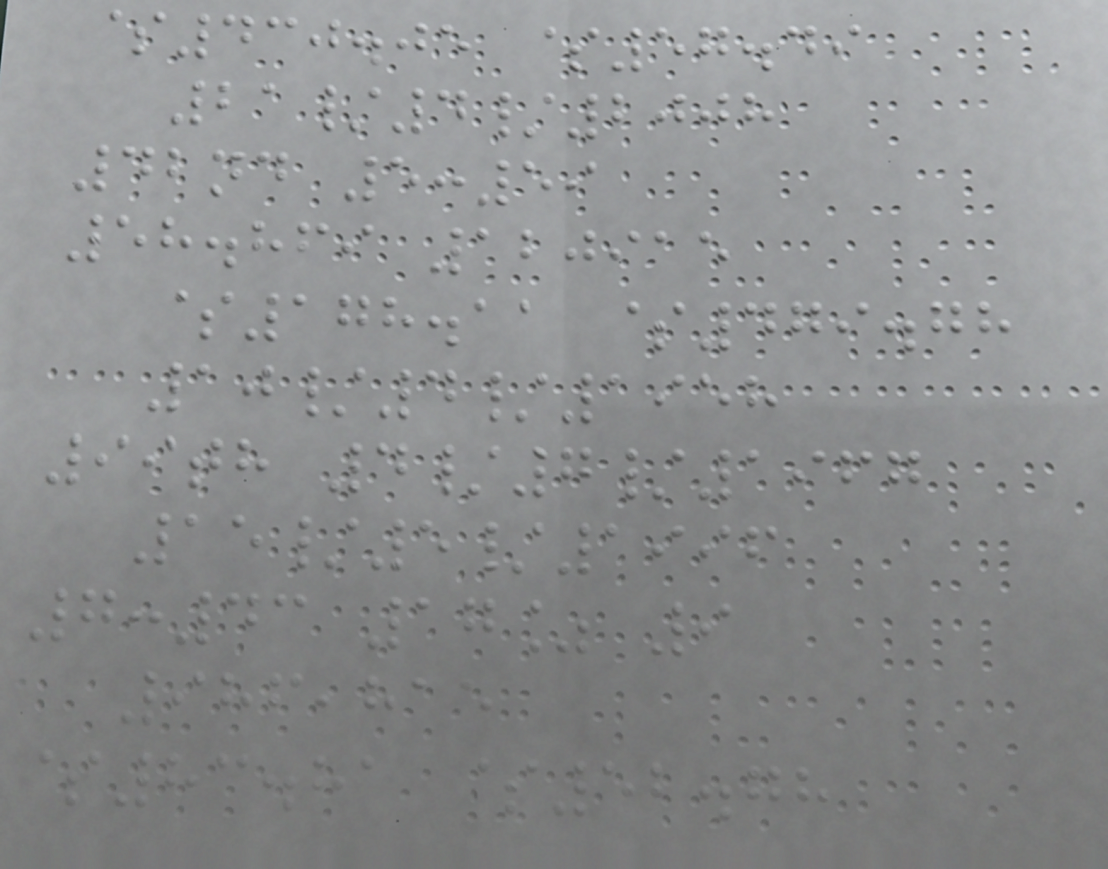$430.05 $57.49
21/4/2008
42nd 5:59
58.869 120915
$178.11 $479.78
10/4/1958
99th 4/7/1967
15/5/1996
7:43 17% 9
986,815
$83.81 $52.78
